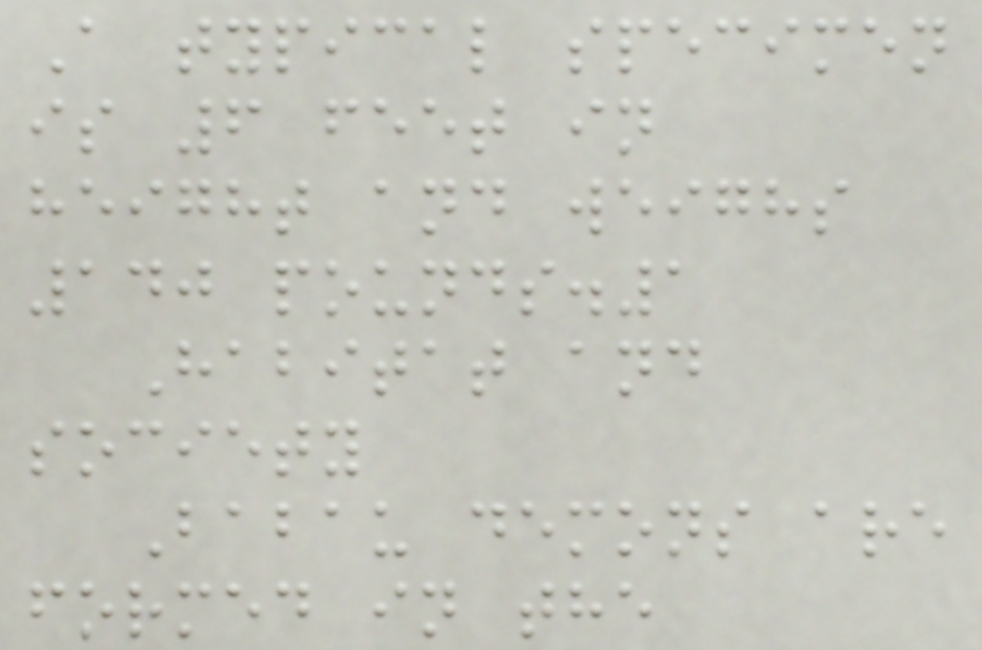A typical specimen
is 6 feet in
height and weighs
140 pounds.1
Habitat and
society
Babau demons are
formed in the
